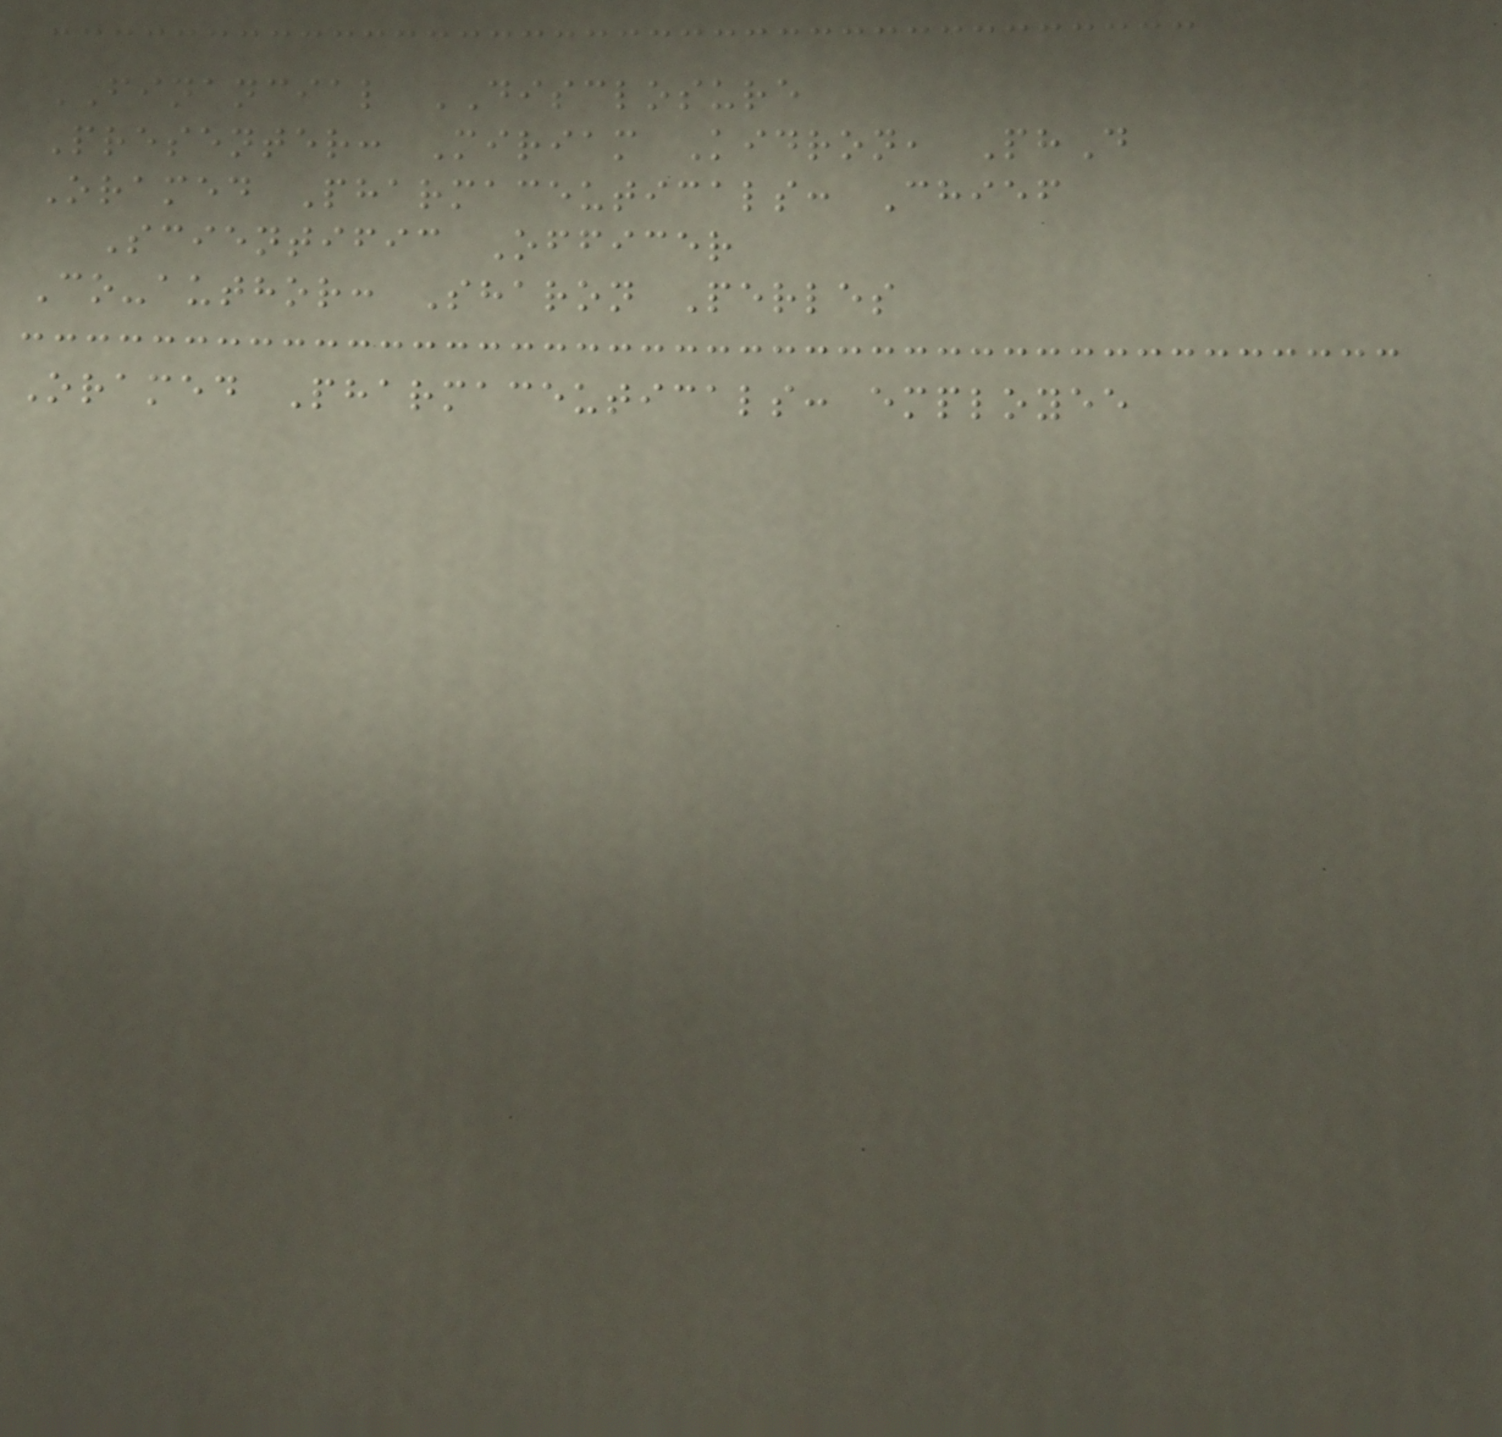FINANCIAL DISCLOSURE
Presenter: Miriam Kidron, PhD
Oramed Pharmaceuticals: Chief
Scientific Officer
Co-author: Sharon Perles
Oramed Pharmaceuticals: employee
